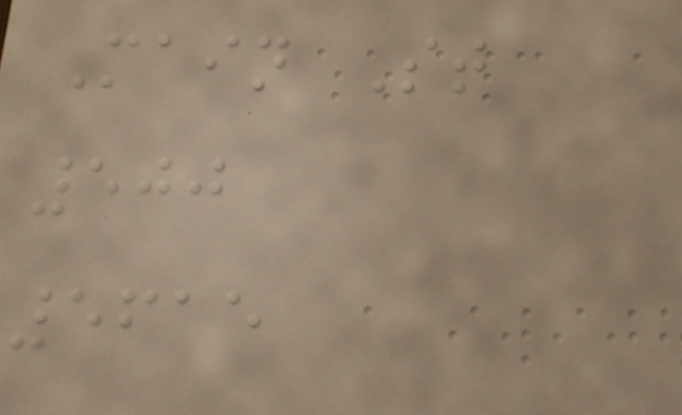Main St
500
5615
